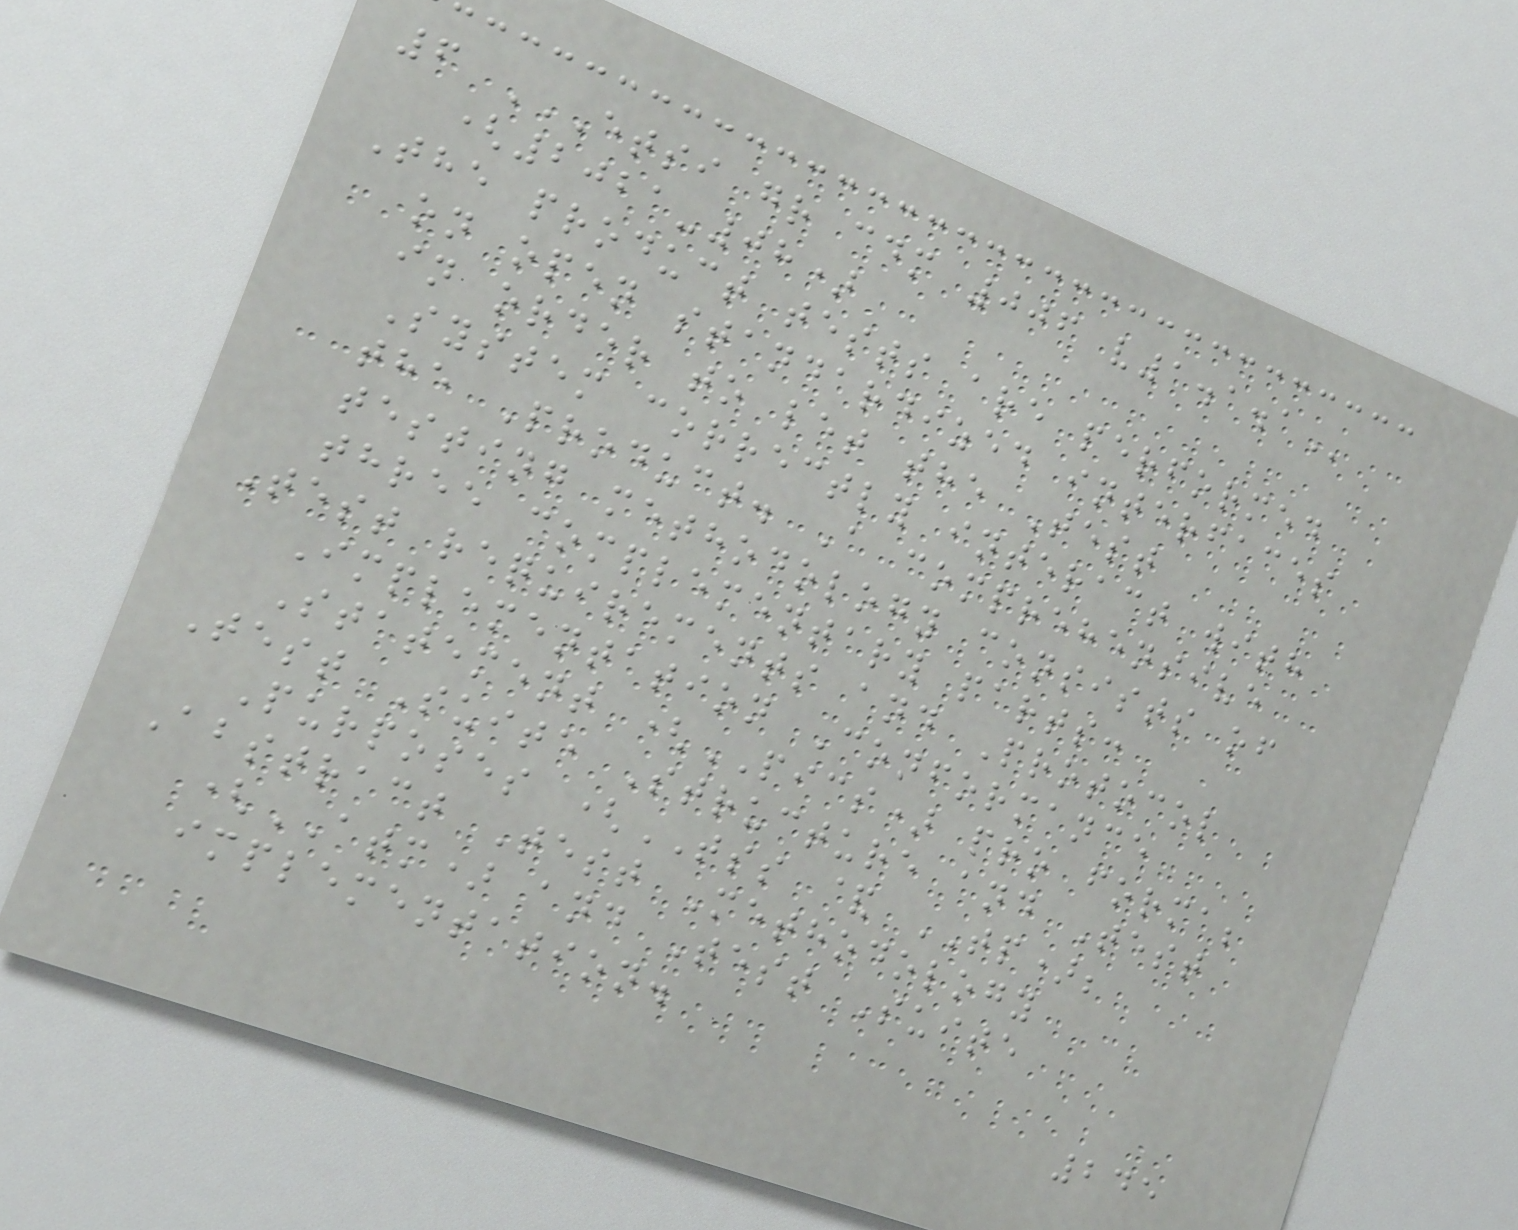6 ETSI GR CDM 006 V1.1.1
(2021-08)
The product tests are performed
on open standardized interfaces
in order to let the Test
System correctly interact with
the Product. A comprehensive
testing methodology consists of
three complementary parts:
Test requirements and Protocol
Implementation Conformance
Statement (PICS) pro forma;
Test Suite Structure and Test
Purposes (TSS & TP);
Abstract Test Methodology
(ATM) and Test Suite
implementation.
245
